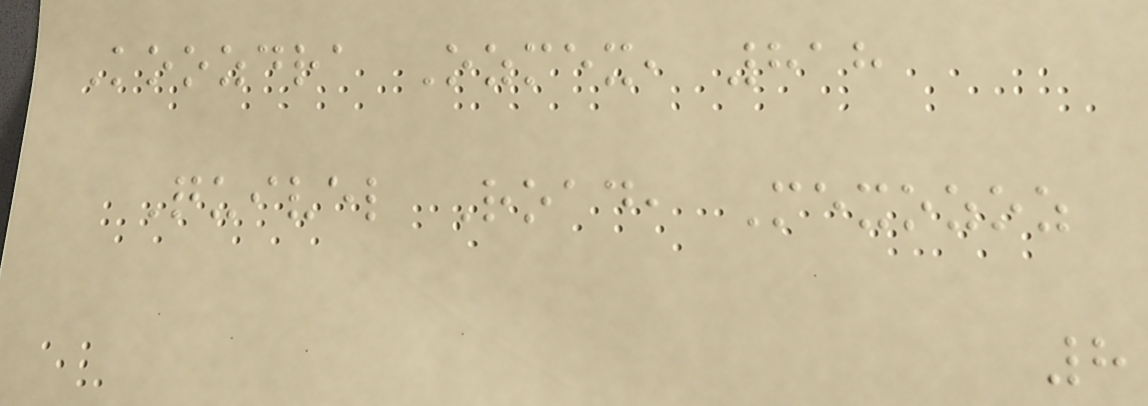Koozdra Ozmex, 818
Quivel Road, Mexozoz
8
